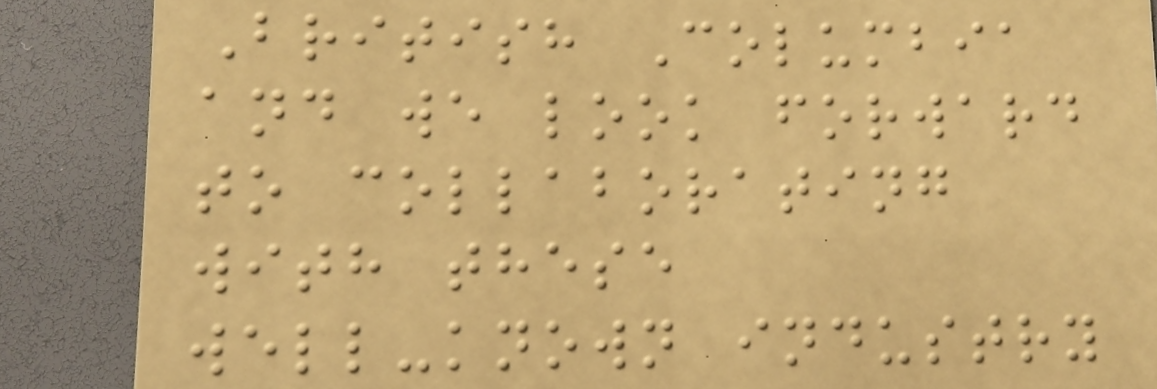British Columbia
and we look forward
to collaborating
with these
well-known industry
